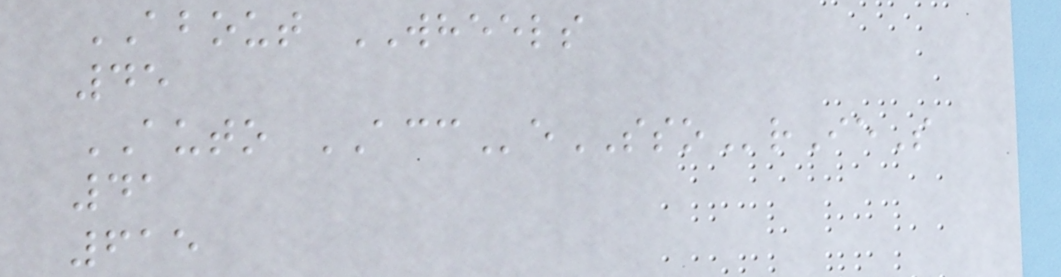ABOUT WHEELS
45
AUTO ACCeSSOrIeS
41
615
